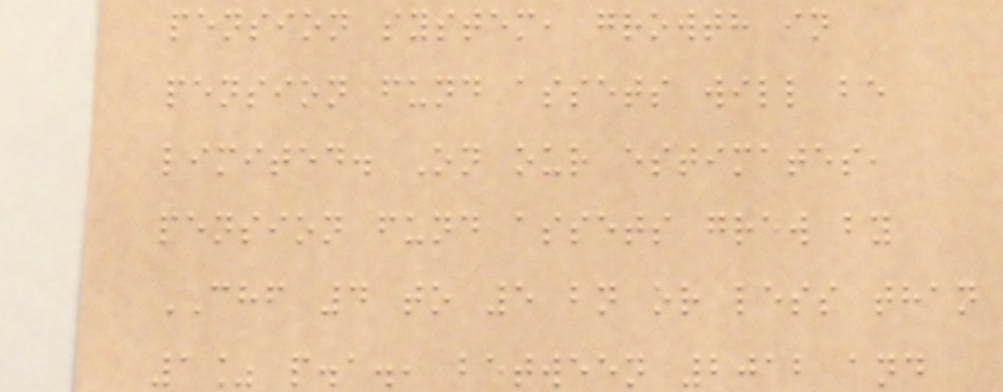pension system, growth in
pension fund assets will be
limited. On our estimates,
pension fund assets grew by
CHF 4 to 5 bn or less than
1% p.a., between 2012 and
